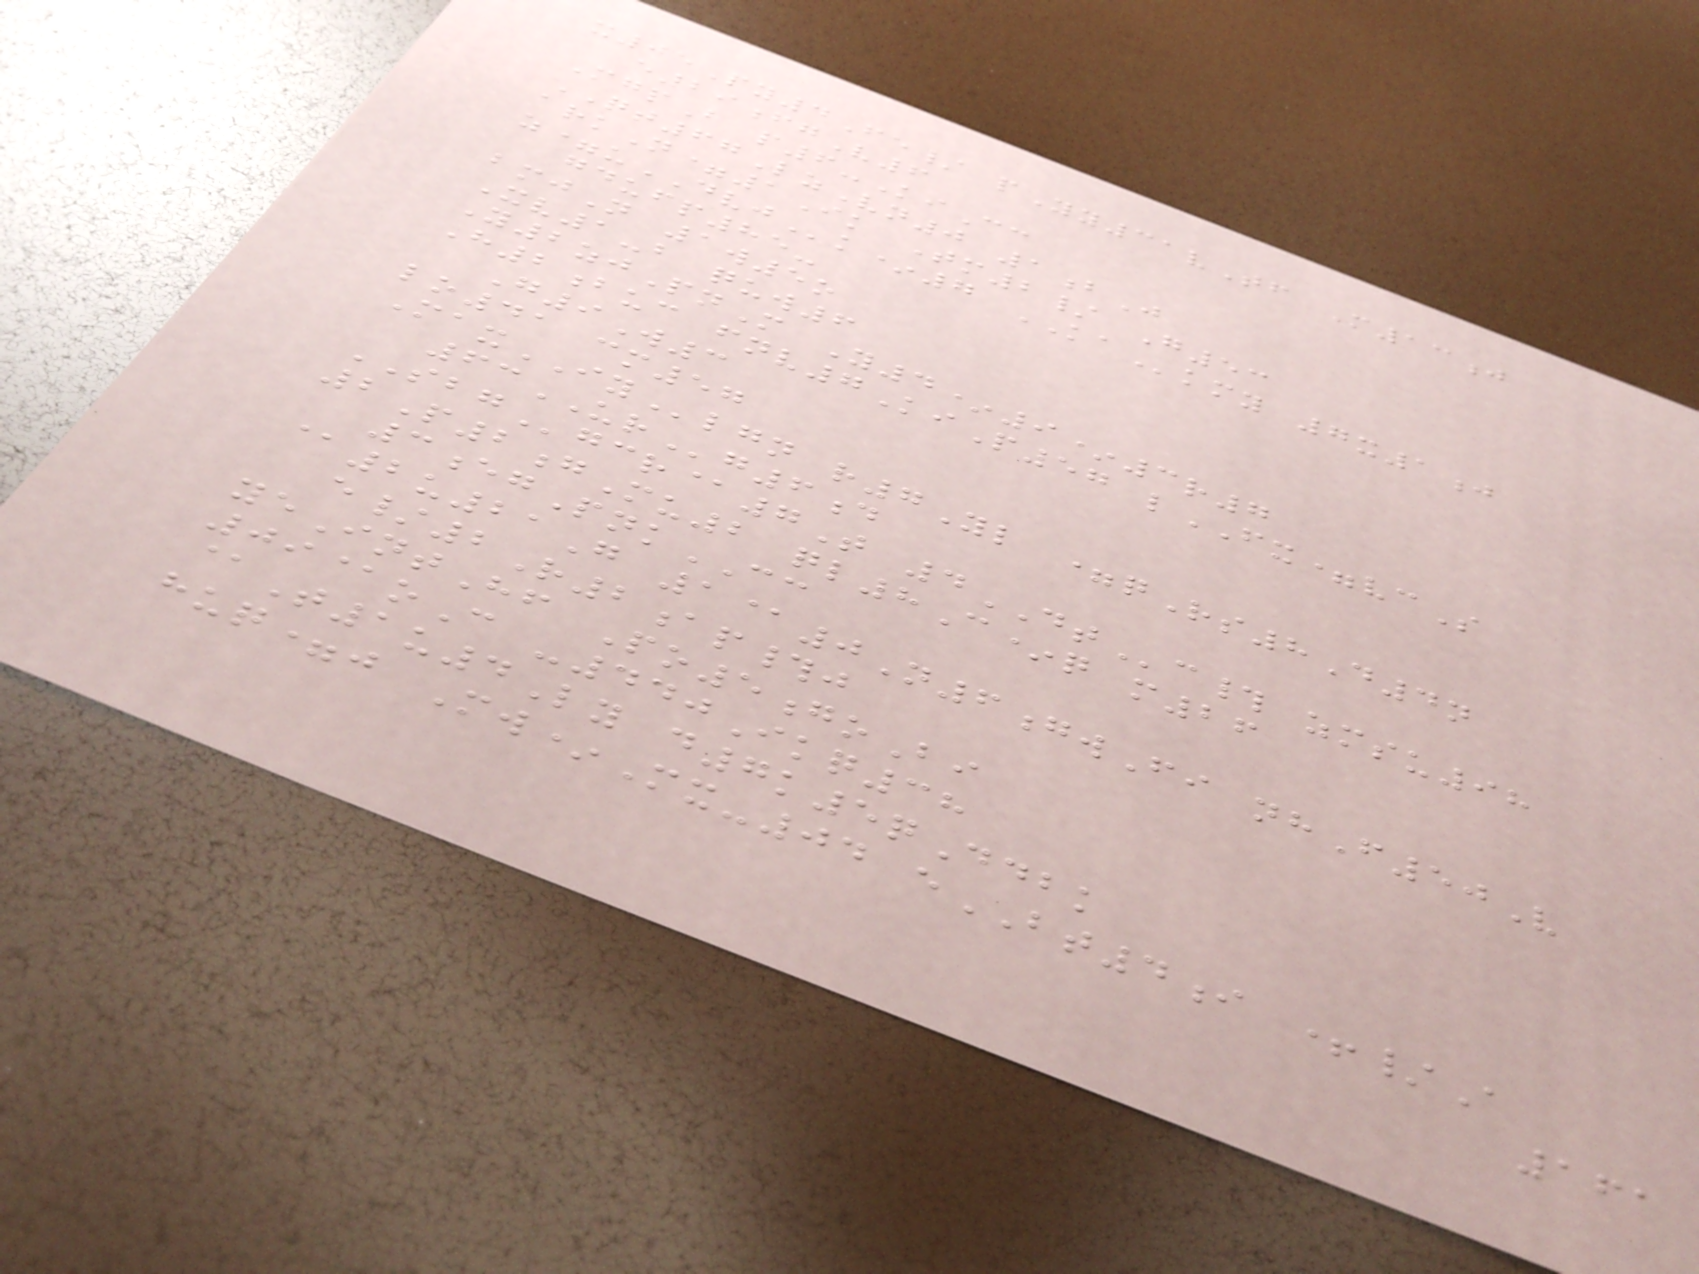x05Py4Fe/ pYy31vTf M13j
e29fgV6
MgpB p6-KiCc
QT67LzVn0 1bJ
arkN=1Ik Tm2/ G53
z=uDVJk*7 KAkmy 7x1j
gdufp85-
bmjN 1w5o
Xv1-b quw6
Y2zjPnM Y4*9*3r7
H2buc fnv7KiP57 lFX=vcS
G9W3
lo41 cm57
MaxIYlgn r7Yl =qRs8D4n
63URg6d
SBGgcr@7T 4DTc# zmsu98
2P2gMu2 ql8C*q m26
3egPnkCC
@2u21G 1@0N6gwFi nhF50V
e/2R2ap#j
yeIntHf Po5goBi
09@oC -440Ikq38
@T1u4Ly d7k5qDdbk
huq=j Mw*Mx-04 eBT4i +/A
161
